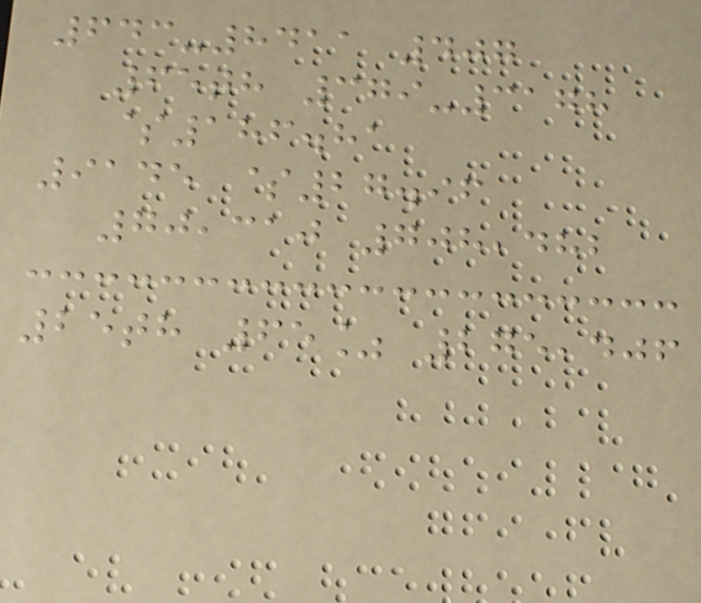643-8411 407
65th 379-3178
$186.81
9145 $27.96
70,310 708,482
25th 65% 275,406
